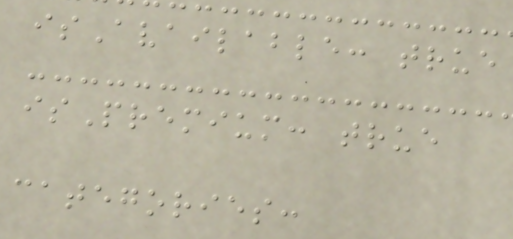isAvailable: true
isPremium: true
categories:
